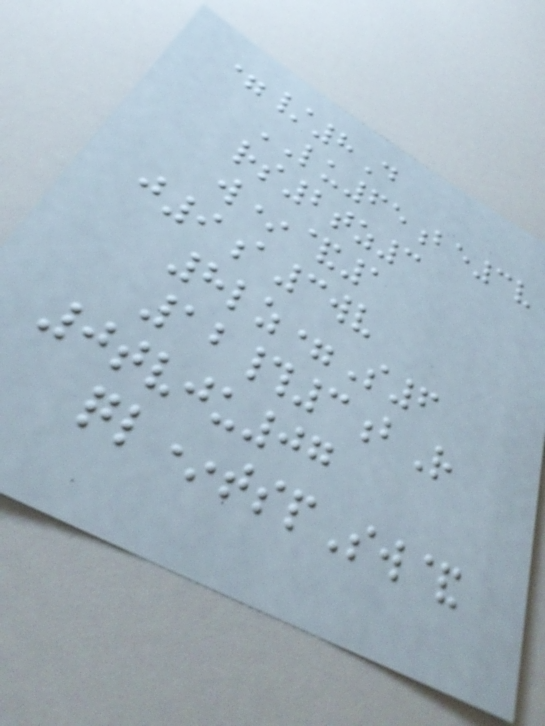=/8D
LU65be3v
rs2tz3
w*&1
j9a3wv
8lz=S6
12#3bR
0tvju07
ql*tspSw&
